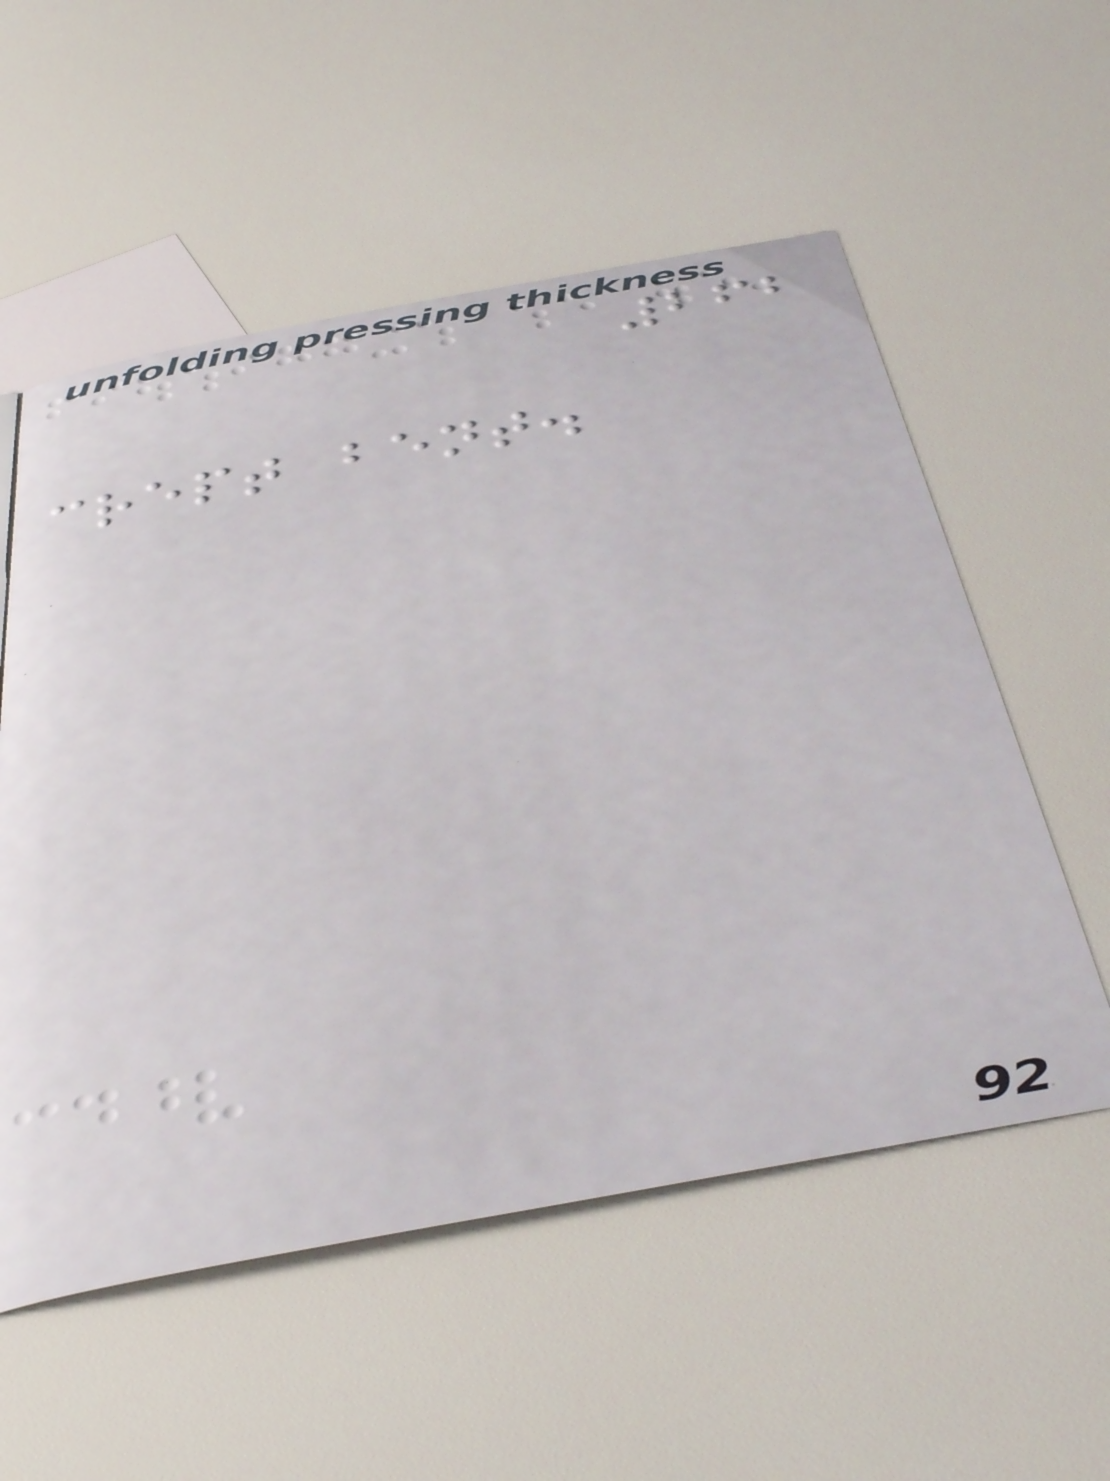262
crept bent.
